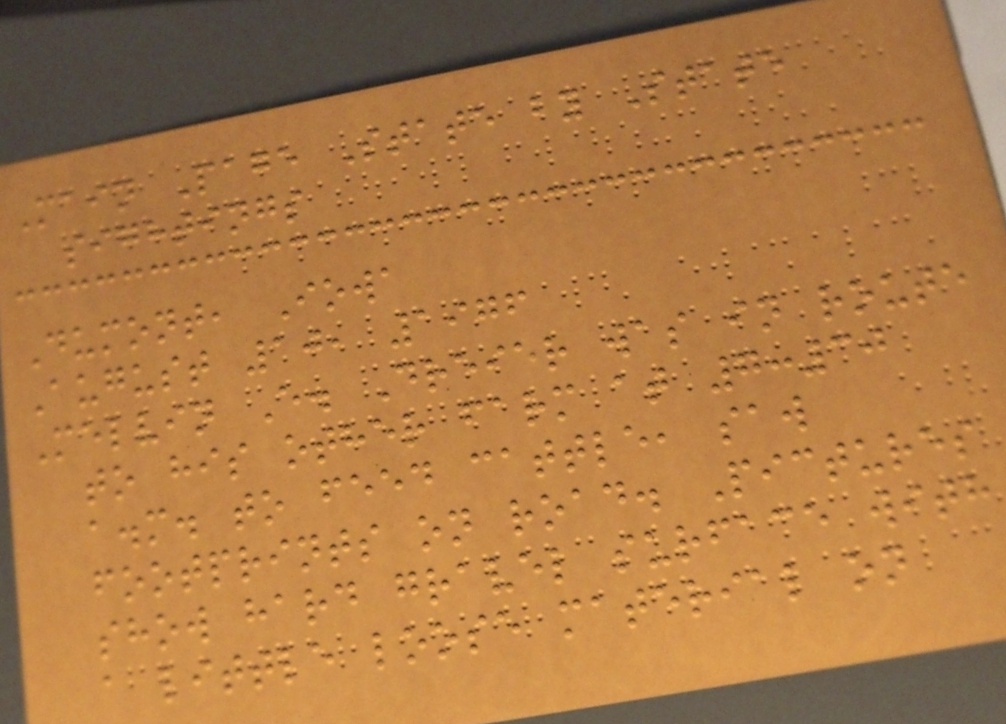Main Page State by State
sightings
Dumont, Iowa
August 10, 1976
Melvin E. Dreier was in route
to his other farm at 7:30
a.m. to feed cattle, saw
footprints on road. Pictures
show hard gravel surface with
a little loose material on
